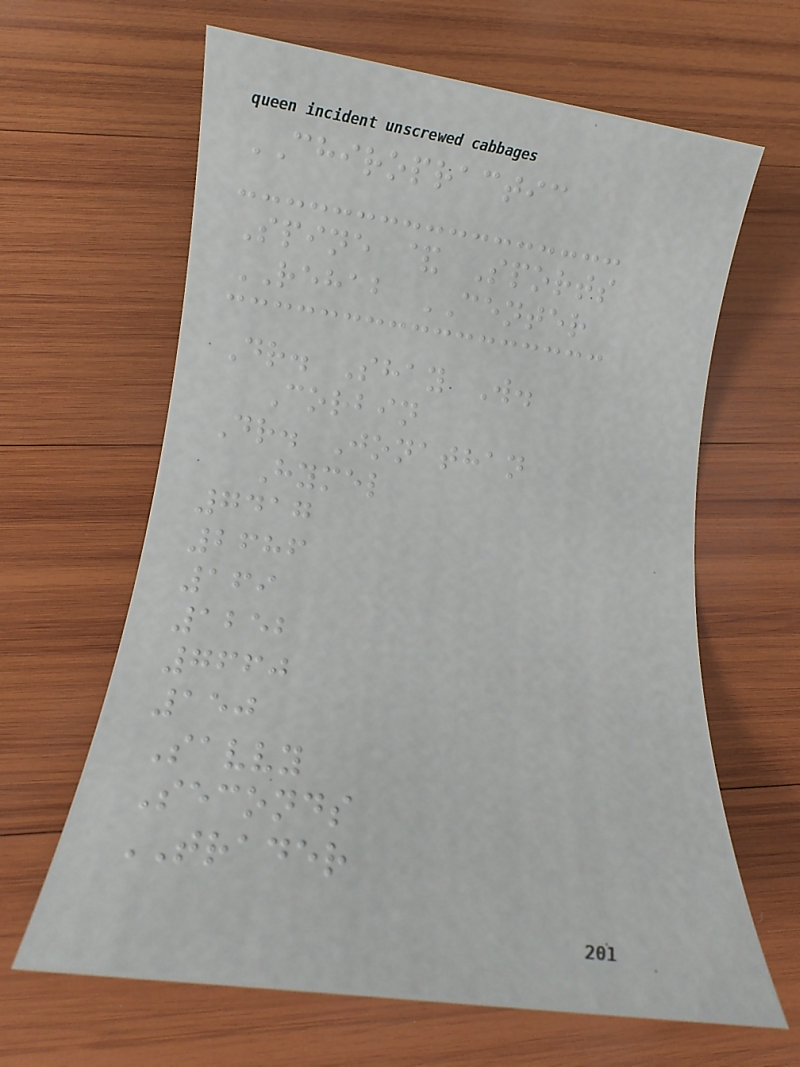CHIROPRACTIC
Spine & Sports
REHAB CENTER
Dr. Shay W.
Corbin
Dr. Jonathan
Hymel
7417
2686
169
1252
7660
150
Savvy
Seconds
TRADER
